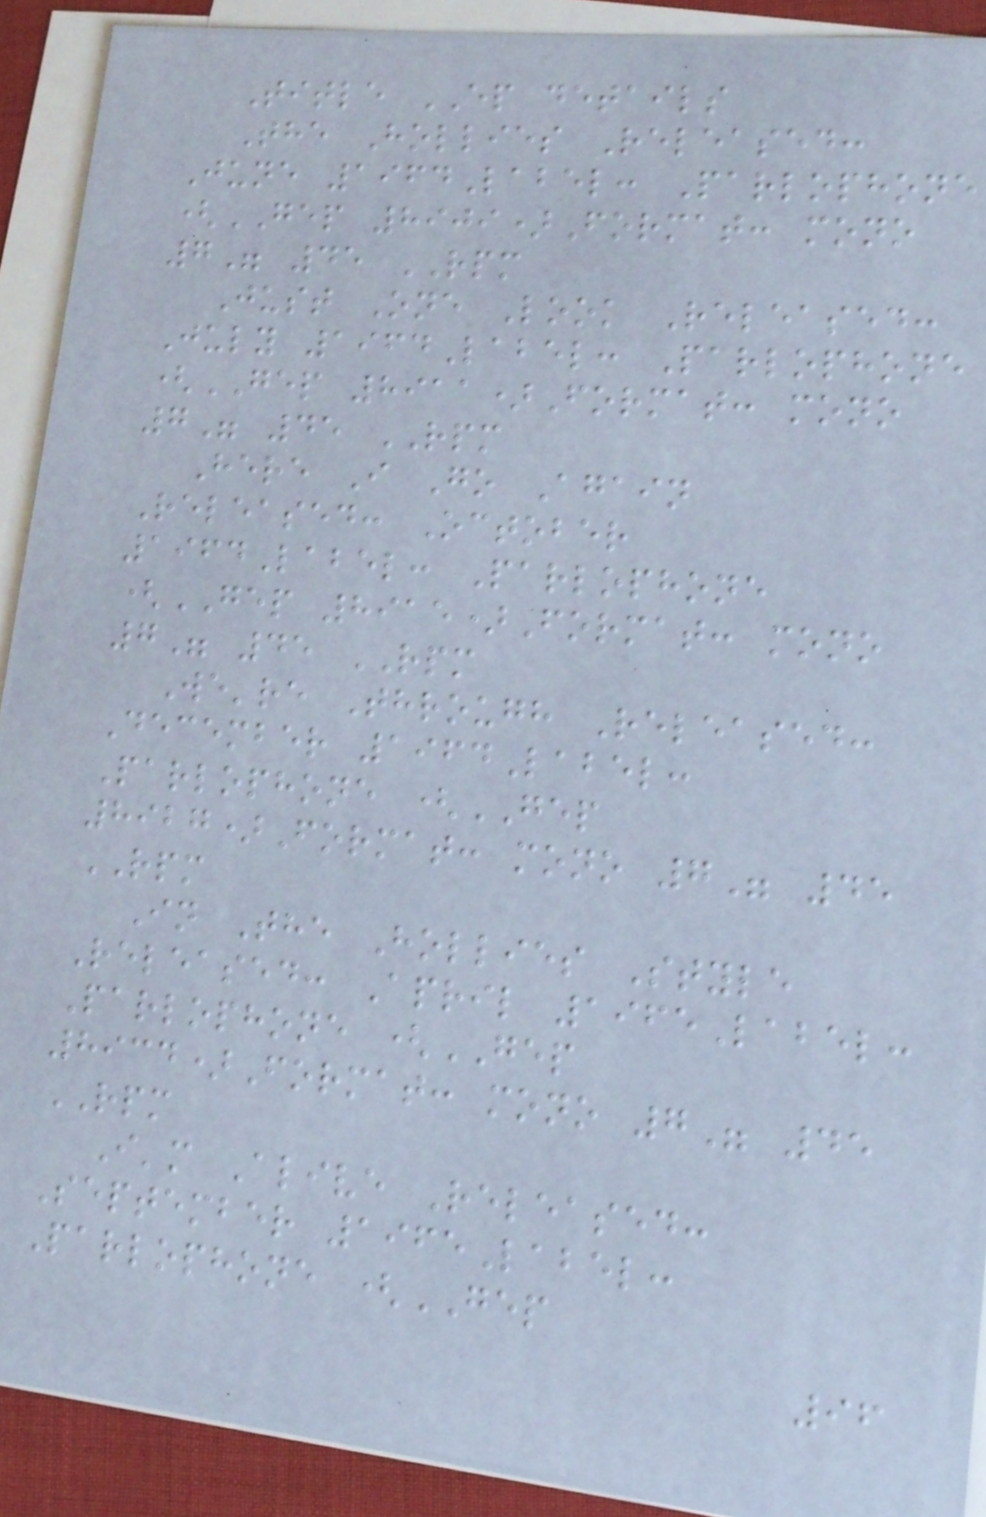Title EP details
The Hollies Released:
June 1964Label: Parlophone
(GEP 8909)Format: mono
7" 45 RPM
Just One Look Released:
July 1964Label: Parlophone
(GEP 8911)Format: mono
7" 45 RPM
Here I Go Again
Released: October
1964Label: Parlophone
(GEP 8915)Format: mono
7" 45 RPM
We're Through Released:
December 1964Label:
Parlophone (GEP
8927)Format: mono 7" 45
RPM
In The Hollies Style
Released: April 1965Label:
Parlophone (GEP
8934)Format: mono 7" 45
RPM
I'm Alive Released:
September 1965Label:
Parlophone (GEP
96
